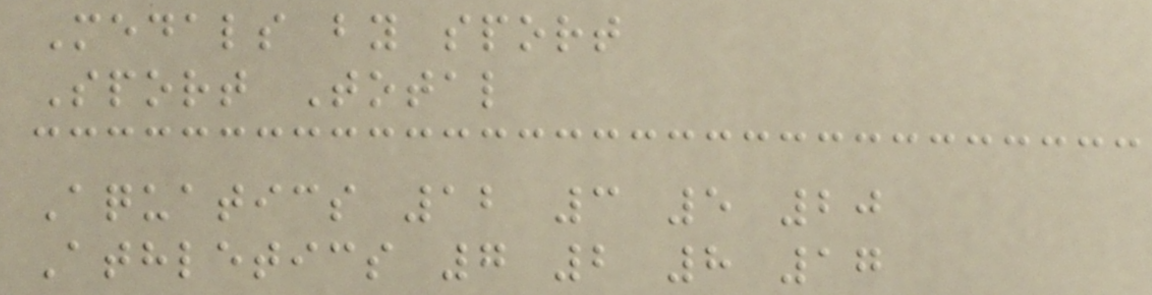Medals by sport
Sport Total
Aquatics 12 3 5 20
Athletics 7 2 8 17
